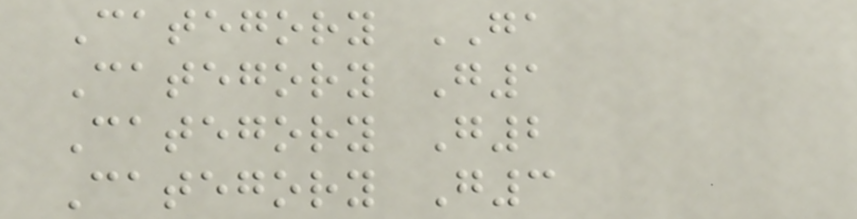Category GA
Category G1
Category G2
Category G3
